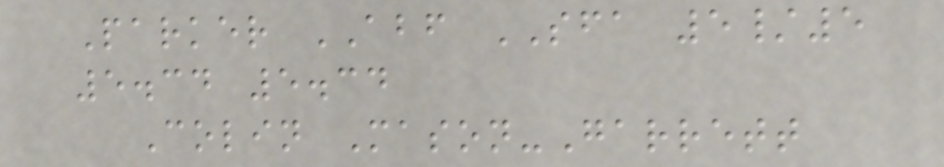Parker ABF SFA 5/5
5.34 5.34
Colin Mason-Garrett
